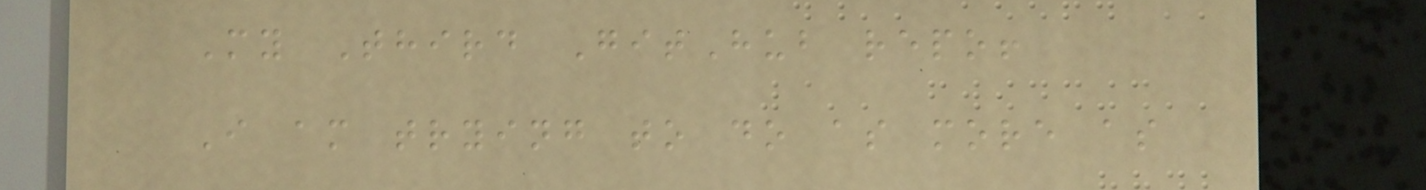My Third GitHub repo!
I am trying to do as more as
